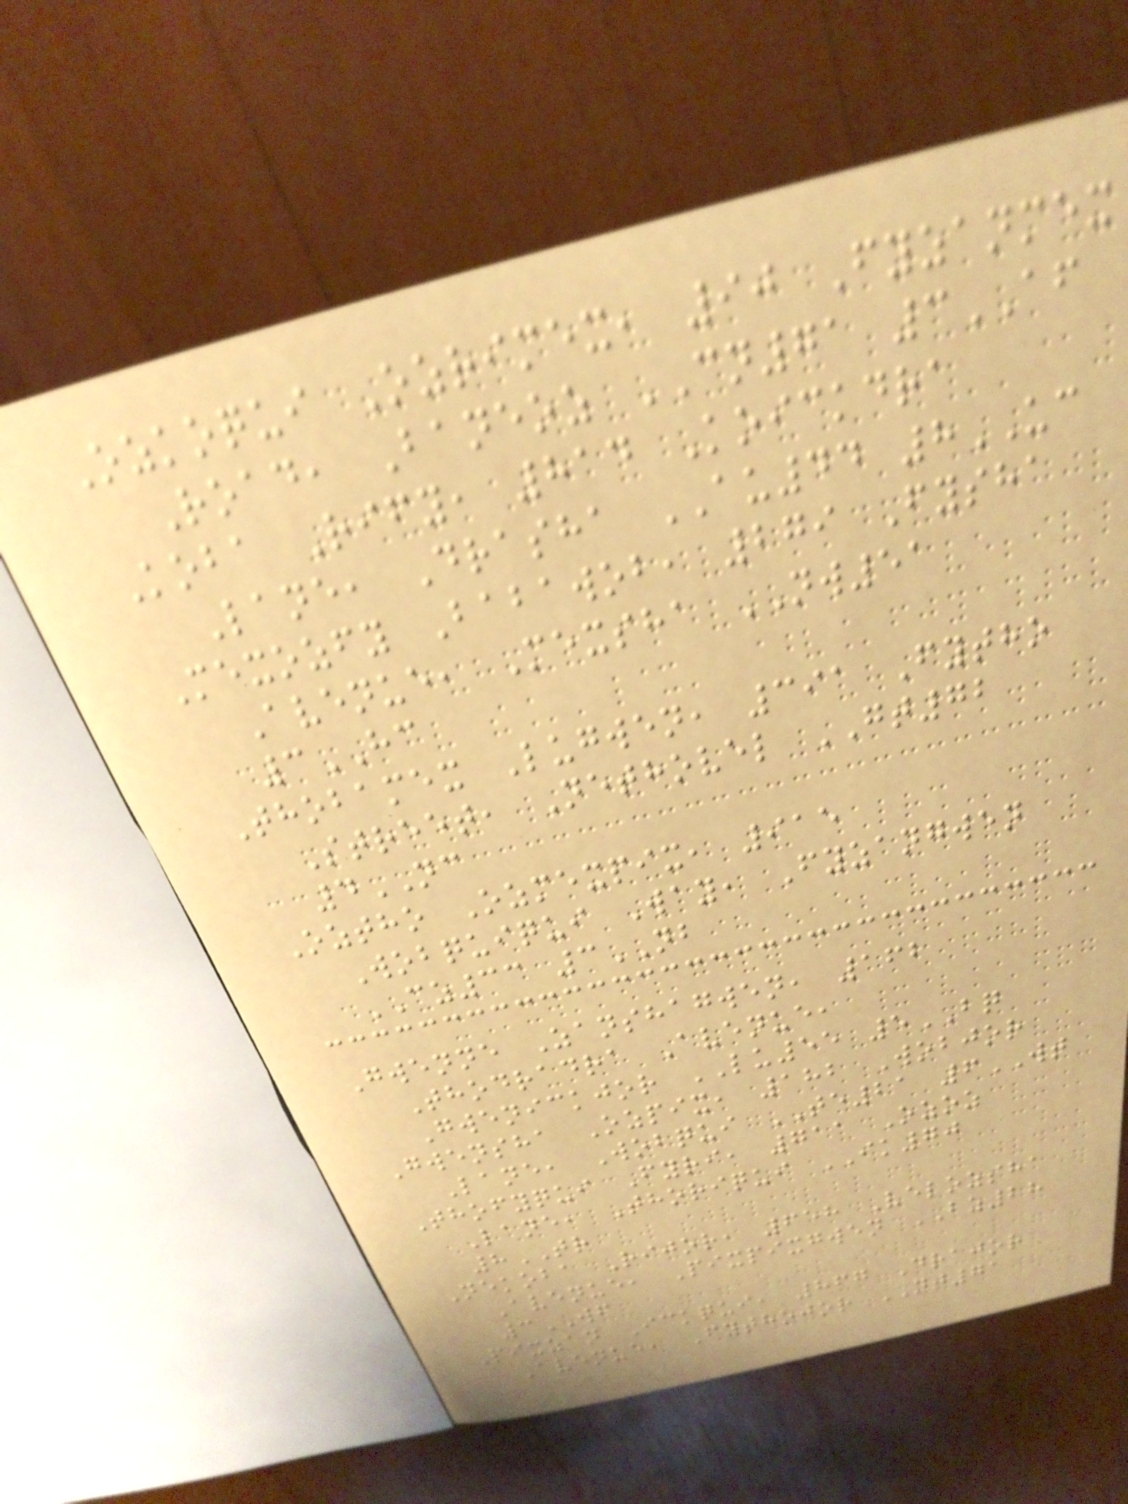Ozkoqui Ozrimex, 90 Fyzanmex
Road, Baneoz CN71 3AF
Koba Rify, 814 Koickdra
Lane, Drasha AU44 8UC
Mexozfy Babawob, 279 Fysha
Avenue, Mexsha NW51
3HC
Thobamex Lugwen, 391 Fytho
Street, Nethovel GT72
4NC
Oztho Ozmexpix, 915
Wobquiqui Way, Fyzangwen
CZ33 3NB
Gwenne Zanshagwen, 162
Thodradra Avenue,
Gwenickjor LU55 5BQ
Gwensha Ozpix, 182 Wobjor
Lane, Wobqui TE21 6WT
Thofyqui Fyri, 711 Ozoz
Lane, Thoriqui IK70
8TR
Nekoba Rijor, 658 Velozsha
Avenue, Pixpixgwen BZ28
3WF
Pixzan Ickqui, 867 Drajor
Avenue, Fythojor NT71
